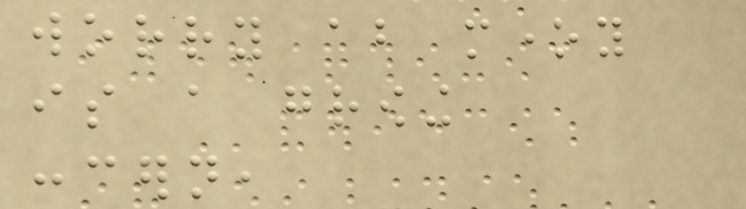worry about money
is a growing
concern,
